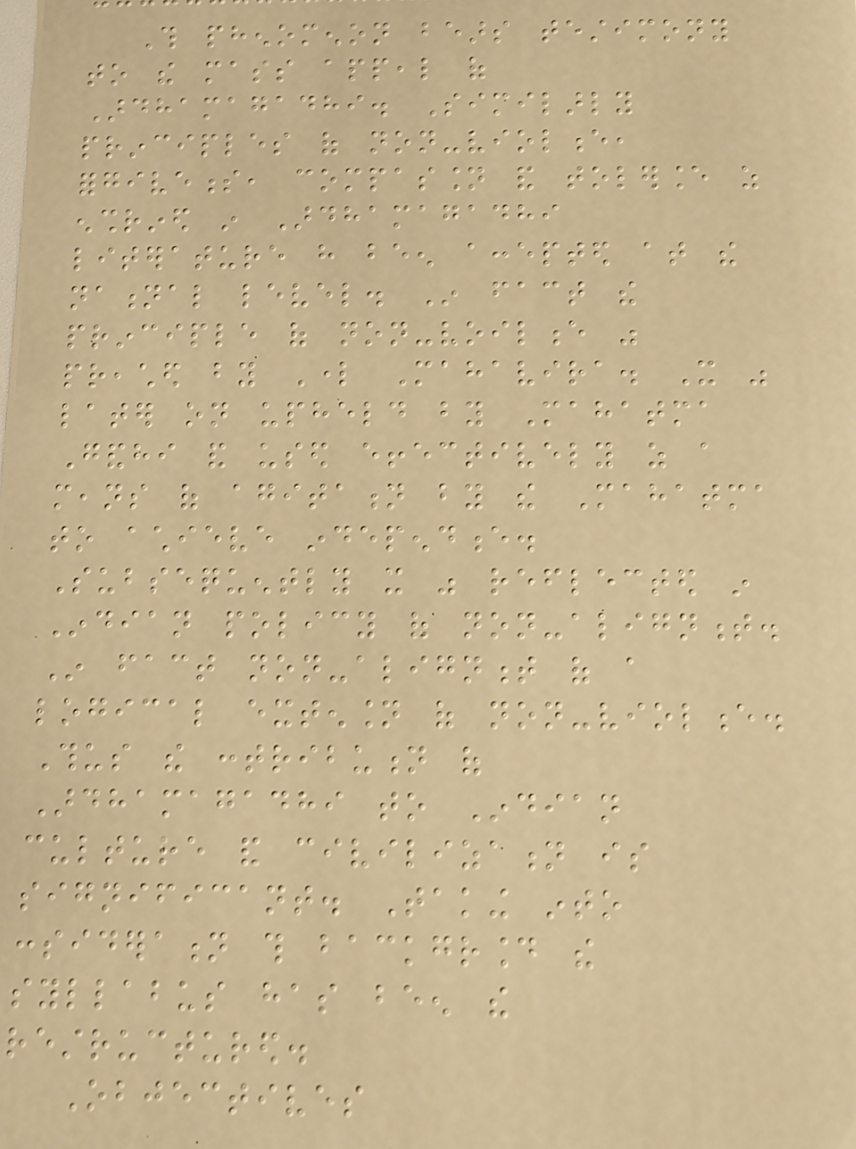This phenomenon bears testimony
to the mass appeal of
Ardhamagadhi. Similarly
principles of non-violence,
forgiveness, compassion and tolerance as
enshrined in Ardhamagadhi
literature have been accepted at the
national level. In fact the
principle of non-voilence was
preached by Lord Mahavira. It was
later on upheld by Mahatma
Gandhi and used effectively as a
means of agitation by the Mahatma
to achieve independence.
Subsequently it was reflected in
Indian policy of non-alignment.
In fact non-alignment of a
logical extension of non-violence.
Thus the contribution of
Ardhamagadhi to Indian
culture and civilization is
significant. Taking into
consideration this background the
syllabus has been the
restructured.
Objectives
